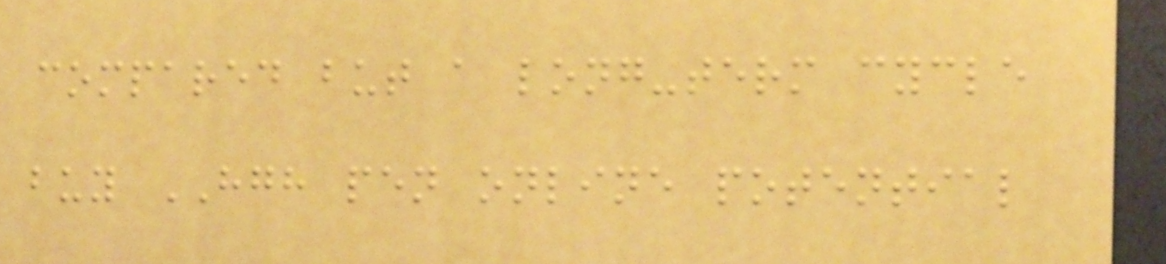compared but a long-term cycle
buy HGH pen online potential
